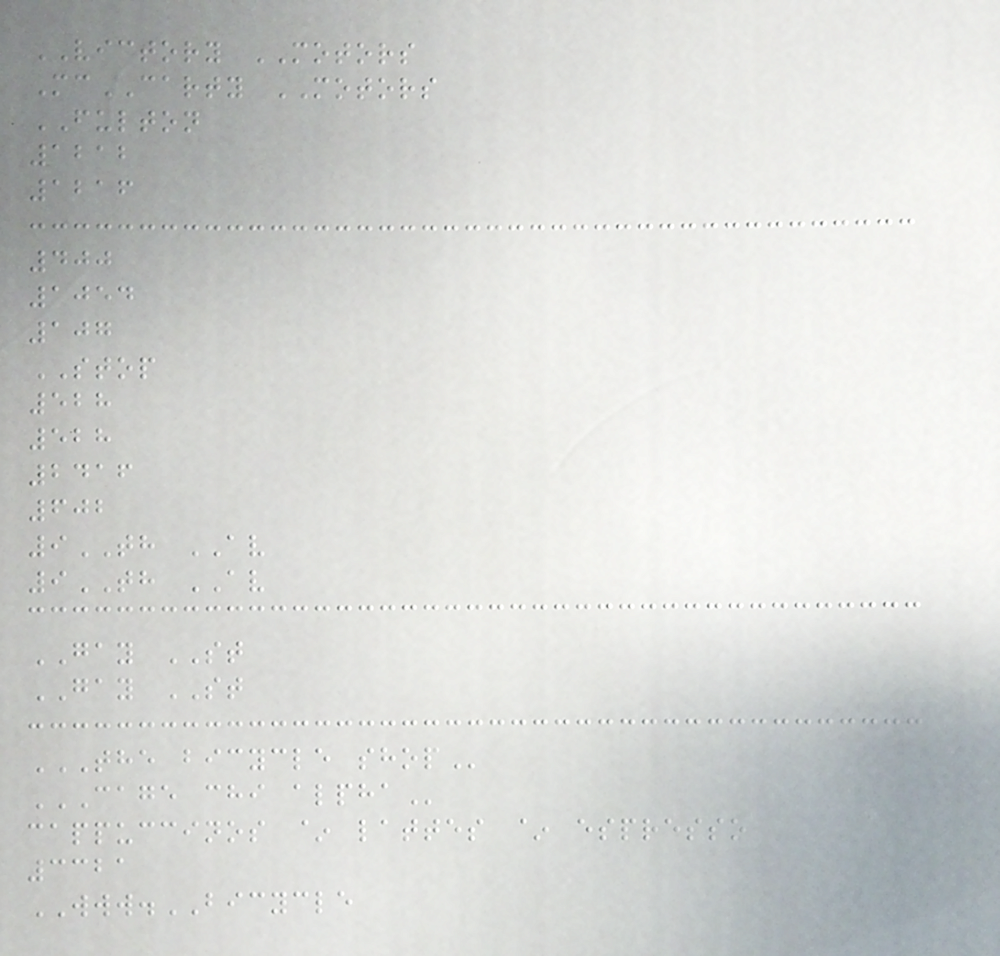VICTORY MOTORS
McCARTY MOTORS
FULTON
1212
1216
400
1054
107
STOP
528
528
2416
602
9TH AV
9TH AV
GAY ST
GAY ST
THE BICYCLE SHOP
CAGE CHI ALPHA
cappuccinos ~ lattes ~ espresso
3321
WWW.BICYCLE
